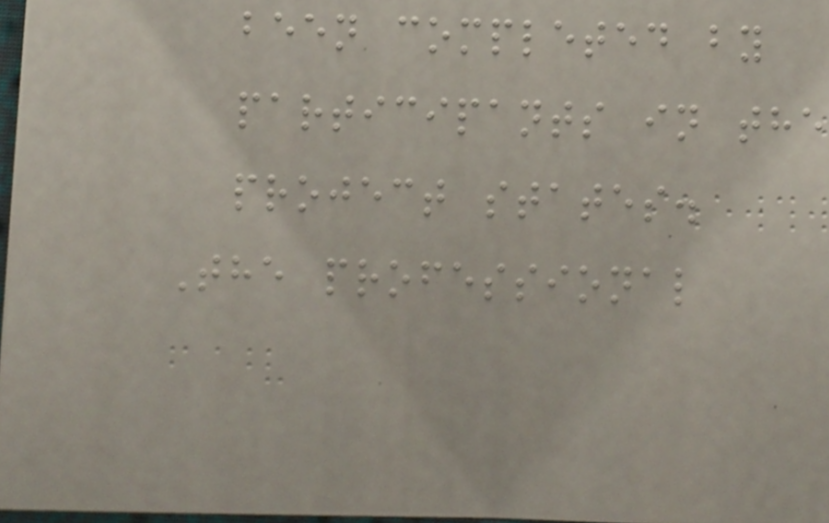been completed by
participants in the
project states.
The professional
